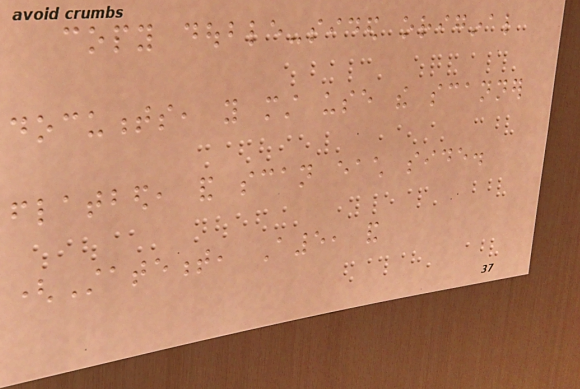copy double-sided original
documents, you must use the scanner
flatbed, and scan each side.
(Statement, A5, and
